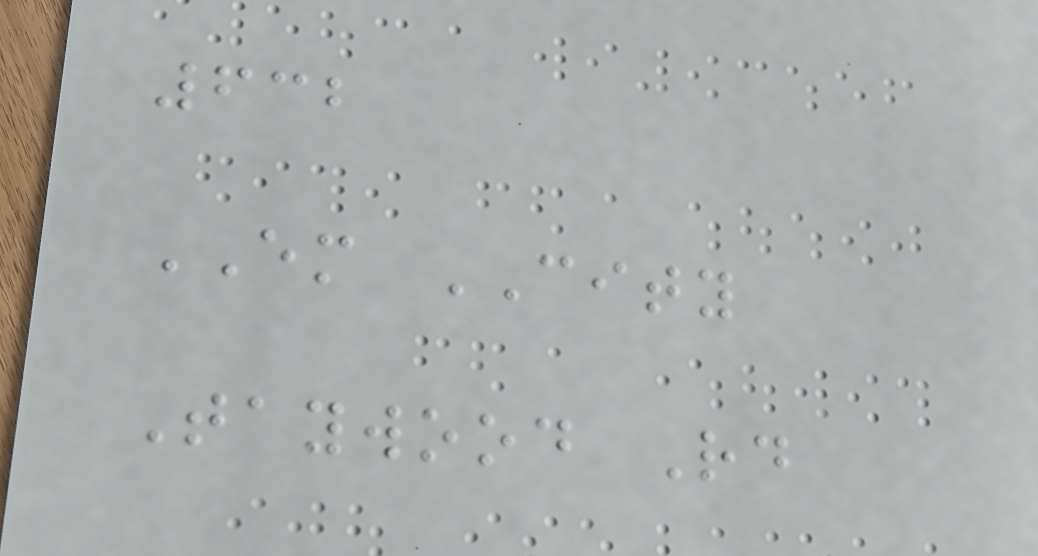632
EM CITY
Taywood Rd
